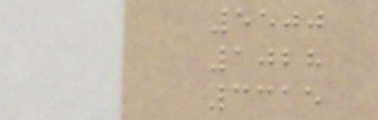5500
1028
3315
